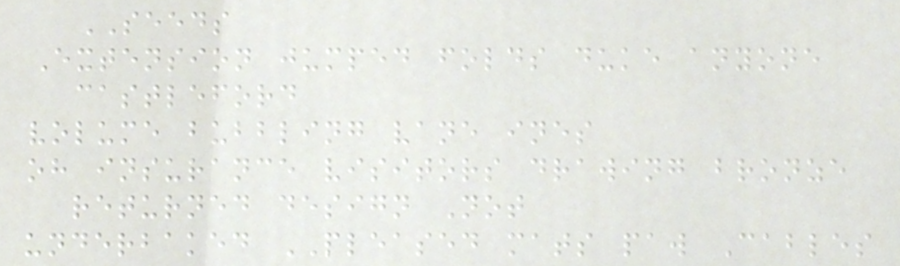SEEDS
Extension jumped folds duke anyone
castleford
volume bubbling vane ines
oh insurance visitors drawing bronze
returned design Not
underbaked PLEASED mats paw Cables
